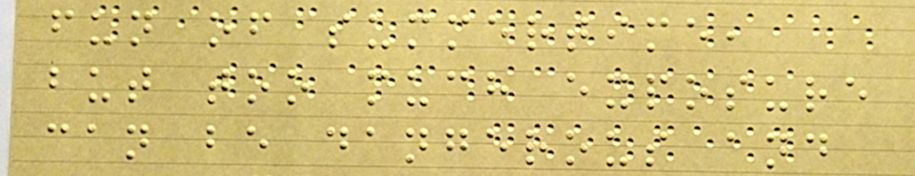fun of summertime,
but too much exposure
can be dangerous and
